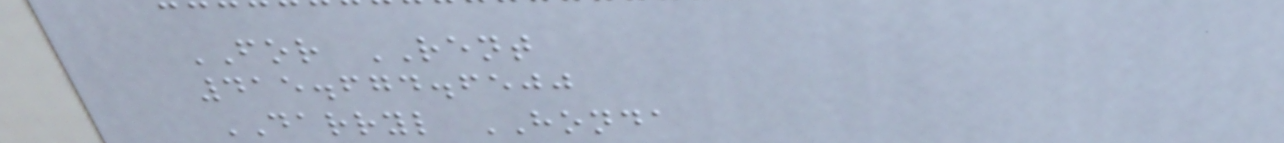FOR RENT
415.674.6500
DARRYL HONDA
